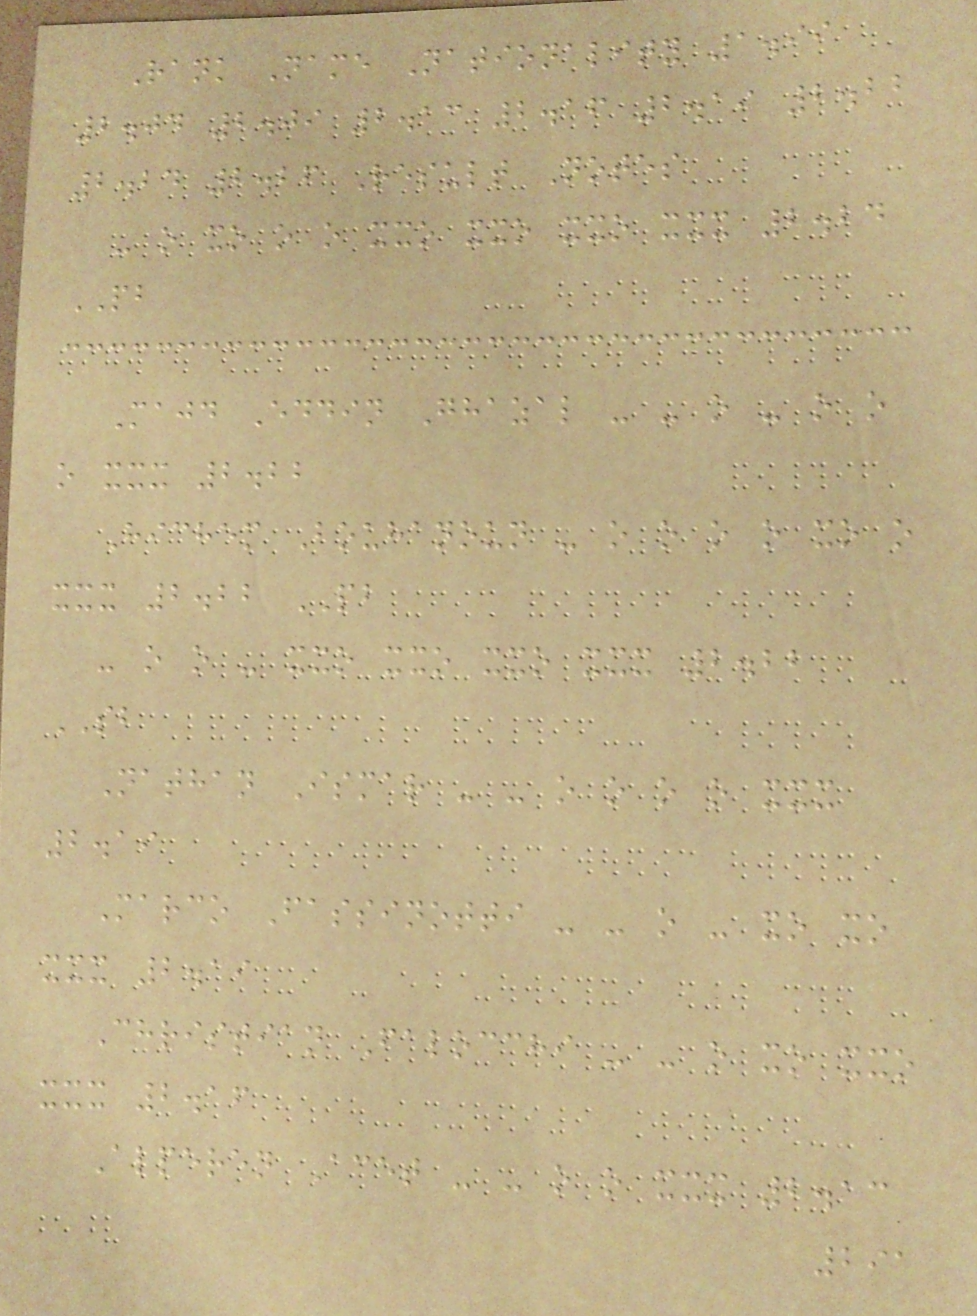Rank Name Nationality 1.99
2.04 2.09 2.13 2.16 2.19 2.22
2.24 2.26 Result Notes
- o xo o o xxo xxo xxo xxx 2.24
PB
Majd Eddin Ghazal - - o - o o
o xxx 2.22
Hichem Bouhanoun - o o o o xo o
xxx 2.22 PB
- o o - xxo xxo xxo xxx 2.22
SB
Nathan Ismar - - o o o o xxx
2.19
Marco Fassinotti - - o - xo xo
xxx 2.19
Christian Falocchi - - o xo xxo
xxx 2.16
Alperen Acet - - o o xxx 2.13
291
